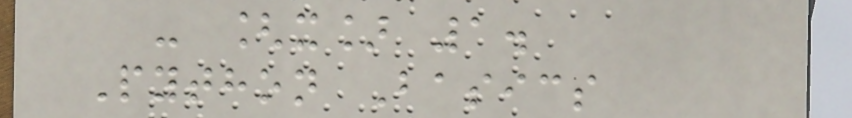- [x] 1.
Python Basics
